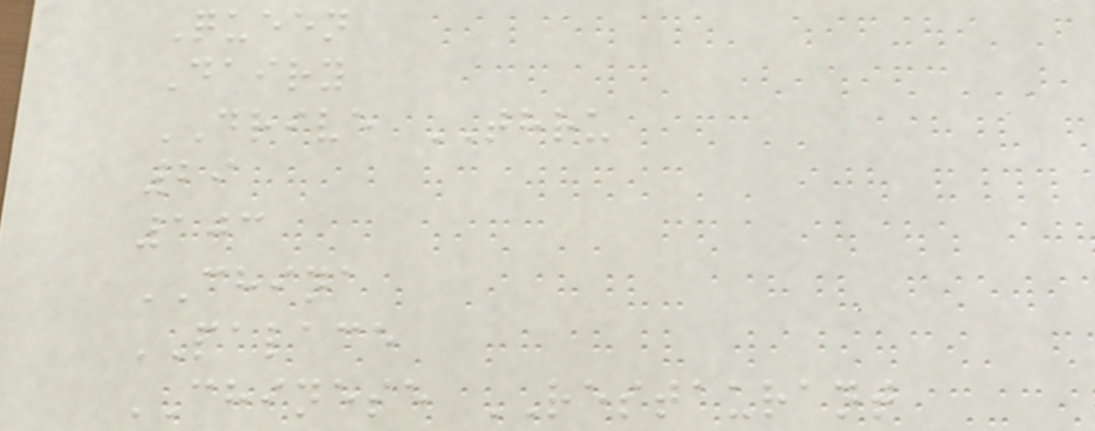Queen
Dairy
DRIVE THRU
29
103
CHINA
PALACE
CHINESE RESTAURANT
